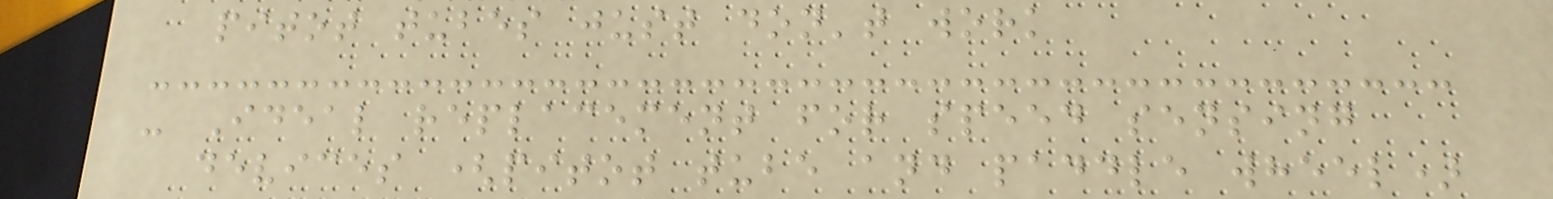pitot tubes just don't work
- Ideal replacement for speed sensing
devices (pitot tube and paddle wheel)
